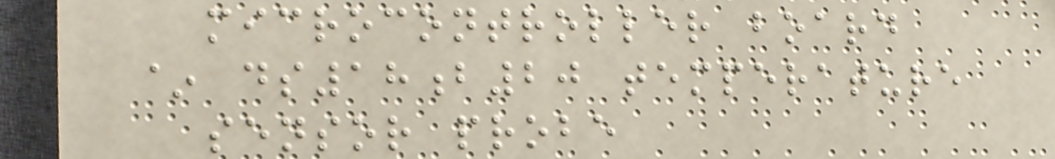microcontroller board
~ ds18b20 temperature
sensor probe
